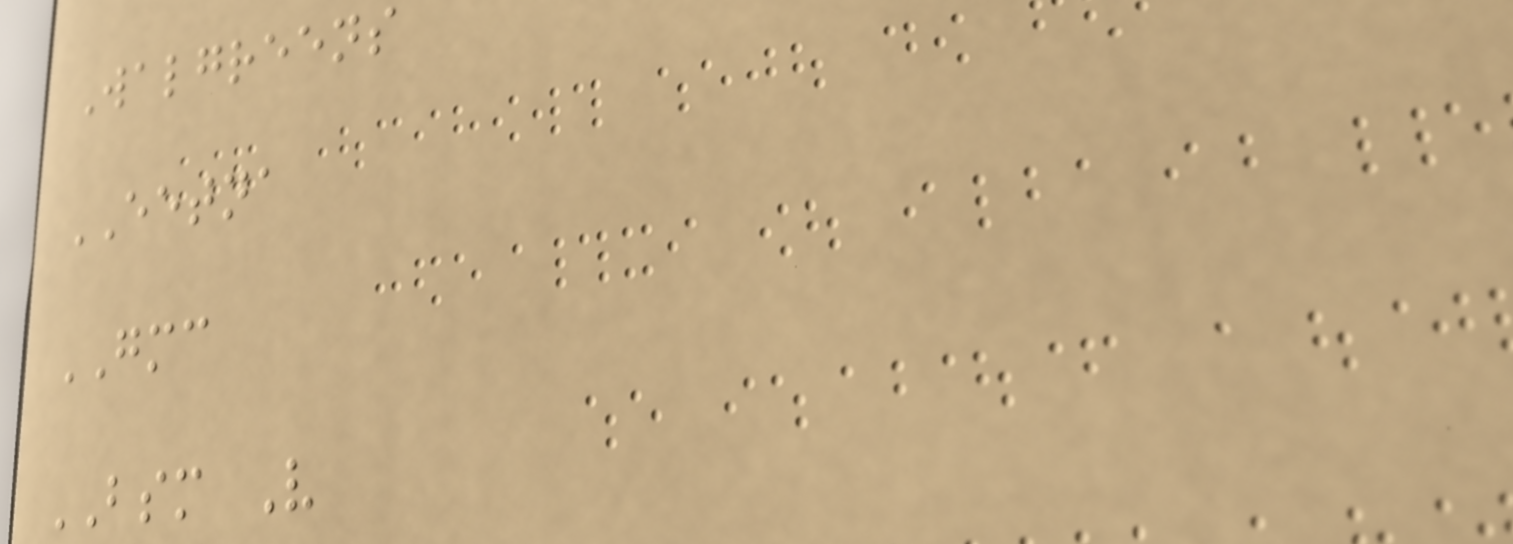Walgreens
EETNA
GMC
BSM V
